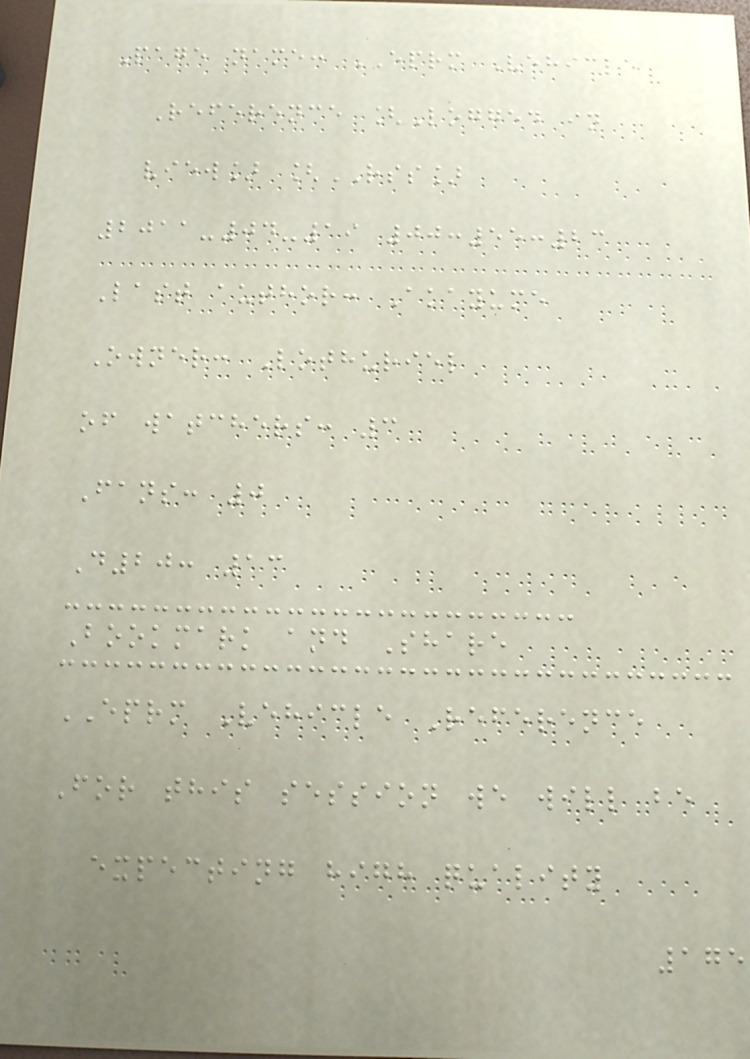Page name: EPRM Vehicle
Reference [Logged in
view] [RSS]
2011-04-19 00:55:23
Last author: Akayume
Owner: Lothuriel
of watchers: 3
Fans: 0
D20: 13
Bookmark and Share
EPRM Vehicle Reference
For this session we will be
expecting high quality
175
